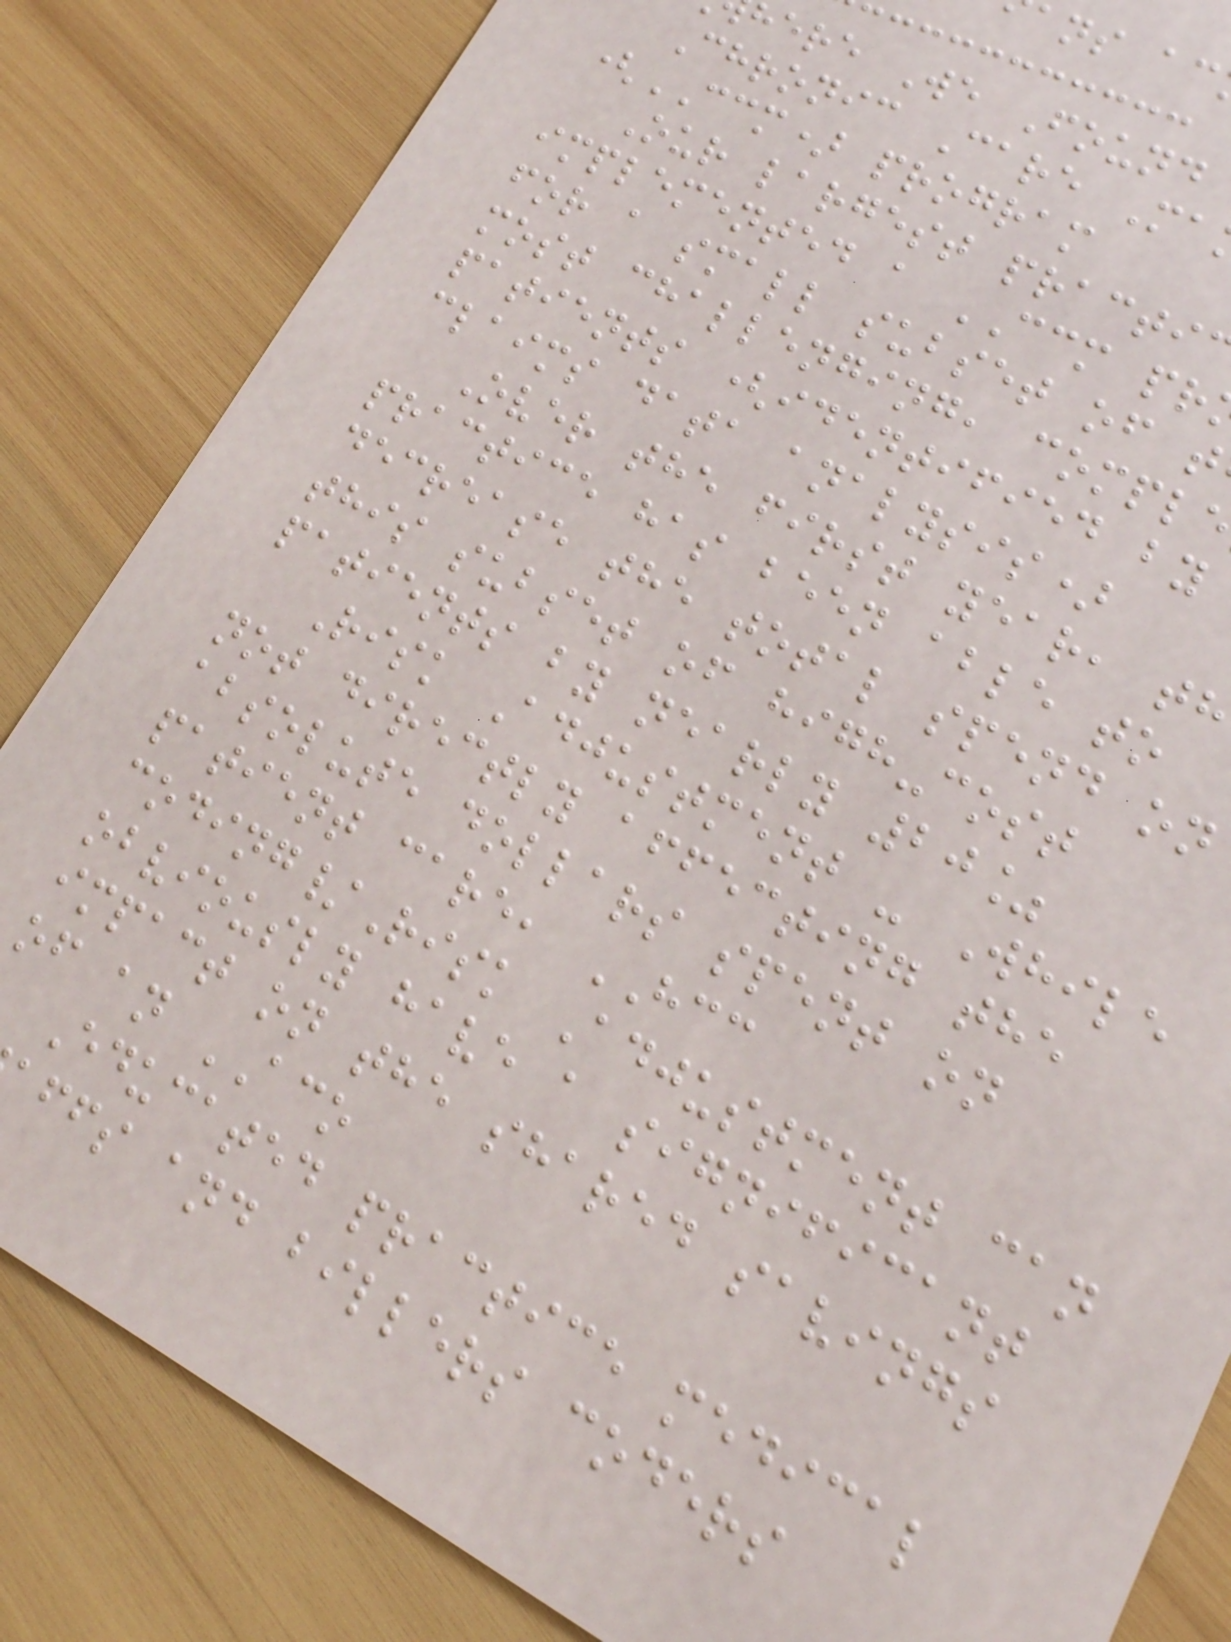here We Found
Chronic Care Ma
(CCM) program
Our largest practi
implemented a CCM pr
for a small subset of t
most challenging, compl
patients (identified by
claims data analysis)
Over the first year, t
practice has been able to
decrease the total spend on
this subset of high-cost
patients by nearly 20%
Risk Adjustment - While
not directly affecting the
absolute dollars spent on
patient care, HCC
coding/Risk Adjustment can
obviously have a significant
impact on the shared savings
of an ACO
Educated practice medical
ffs and billers coders
